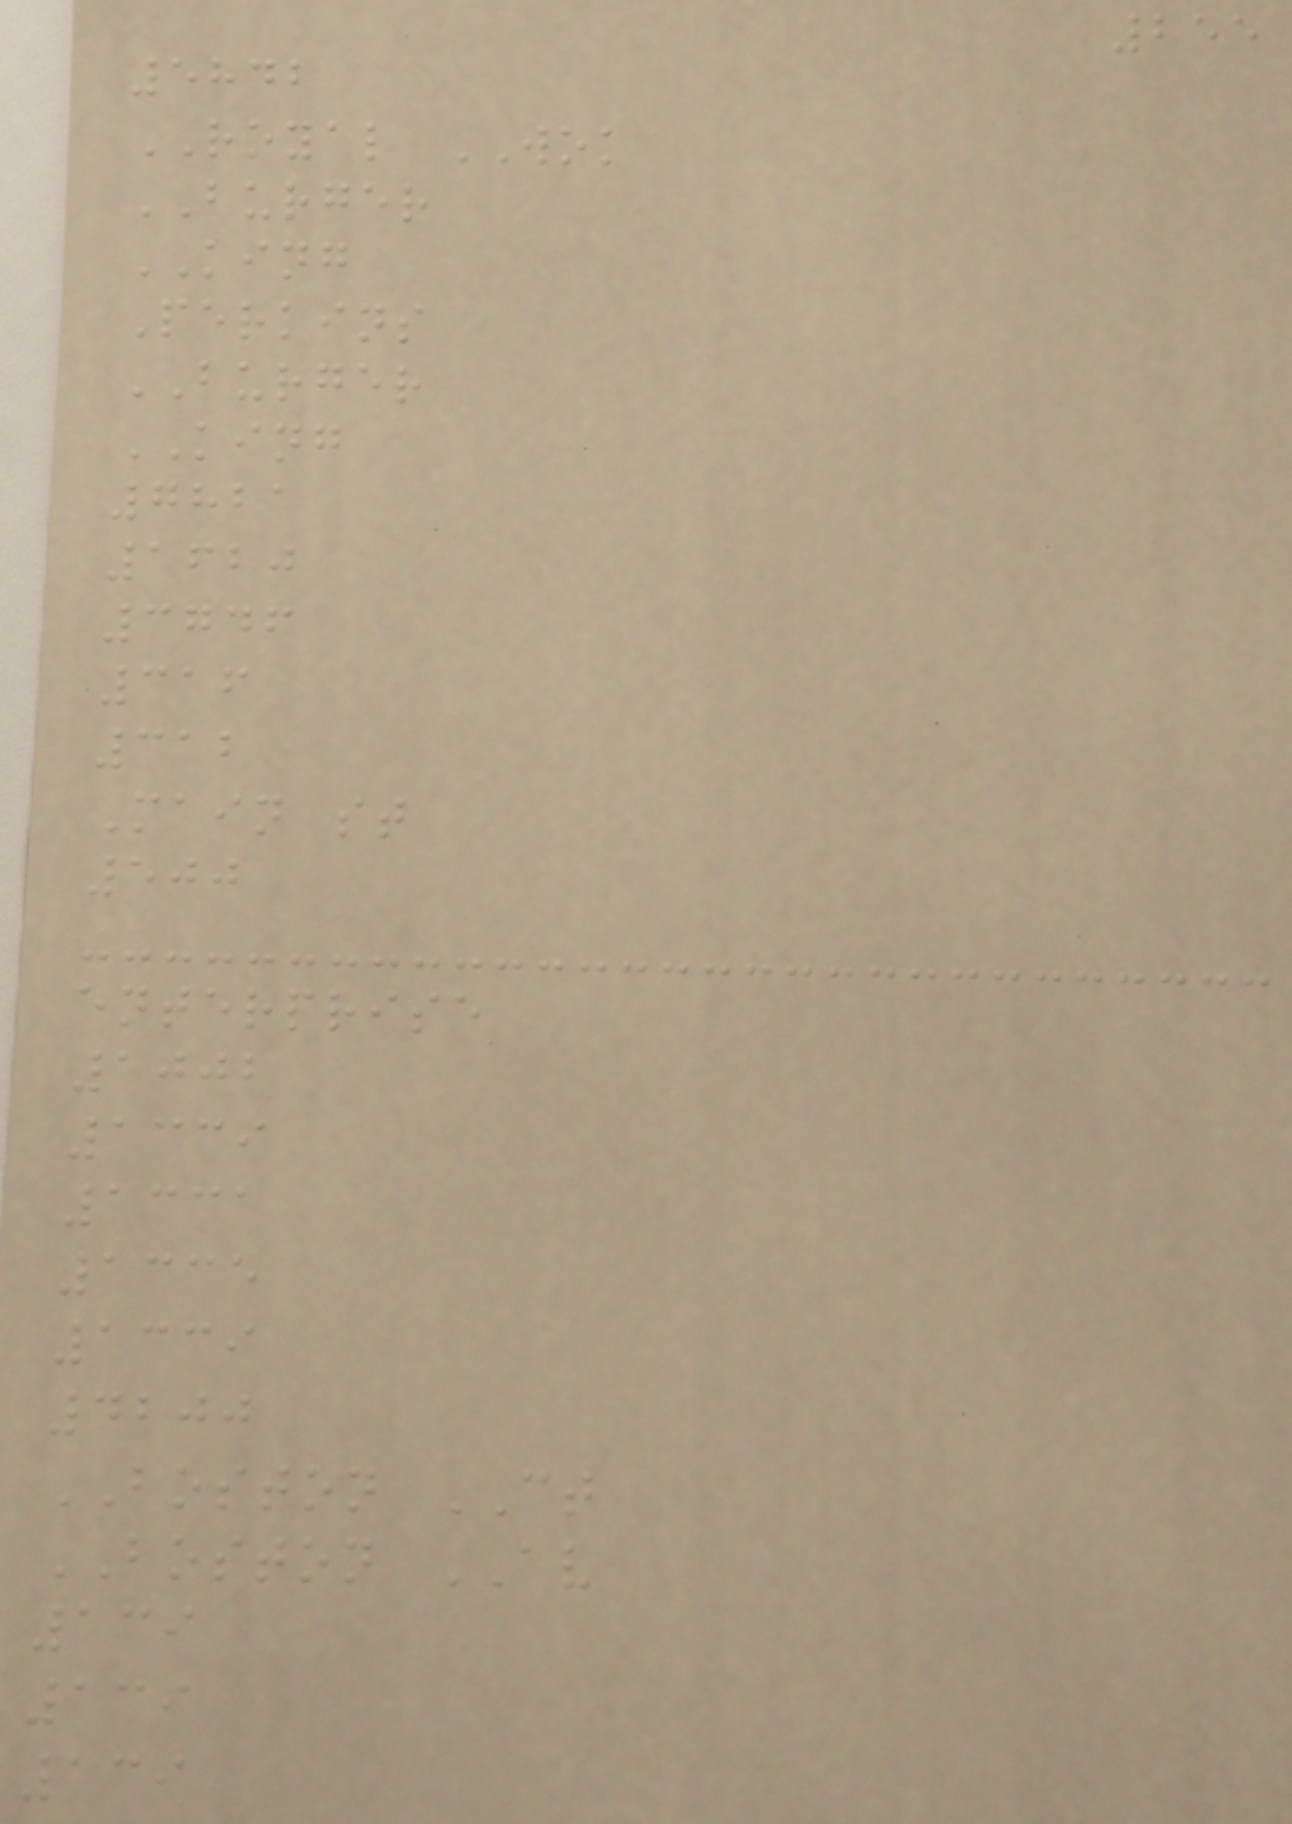255
5842
ROYAL WOK
BURGER
KING
Perkins
BURGER
KING
7821
1620
3746
316
312
Main st
500
enterprise
1002
1339
1331
1335
1339
4200
BOSTON CT
BOSTON AV
139
139
139
